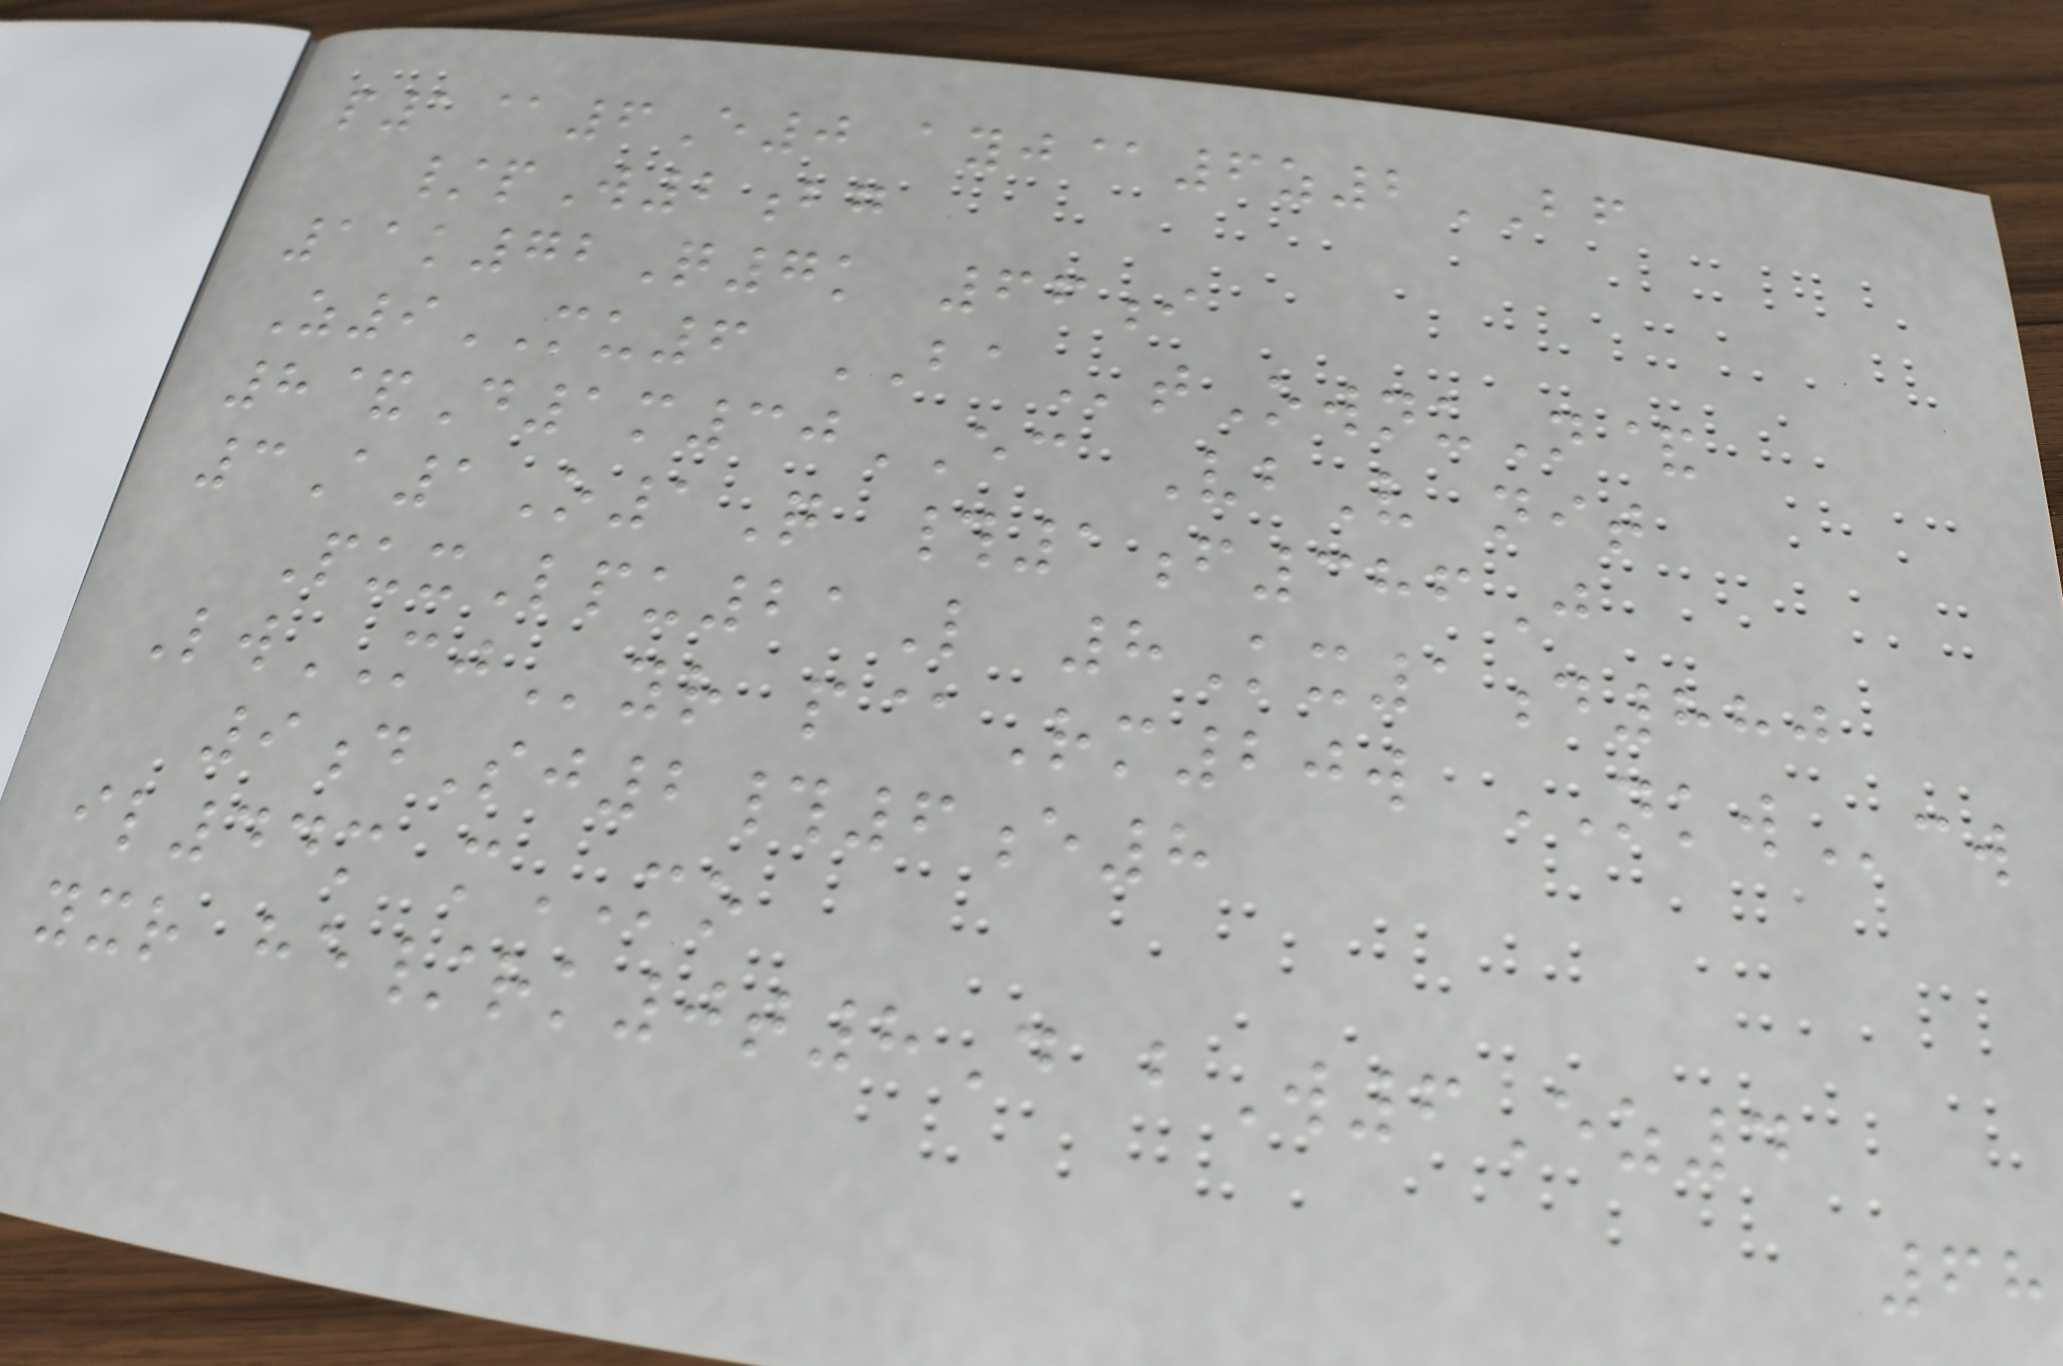p1@6E0 ayj@6z2BF
/pW2bg
11k72Q7k 66i
Z9MU6 BAtOwnuN&
8&D1m30EC VbV nit
3A1O1Q #1f386J
PuxLpu21L 8Kx1d880
LwMJyr p@Rm20w NKWcw
9dSj2#6e8
il44m mMO
yxr he/rk0t8D bW6Ez4
68
